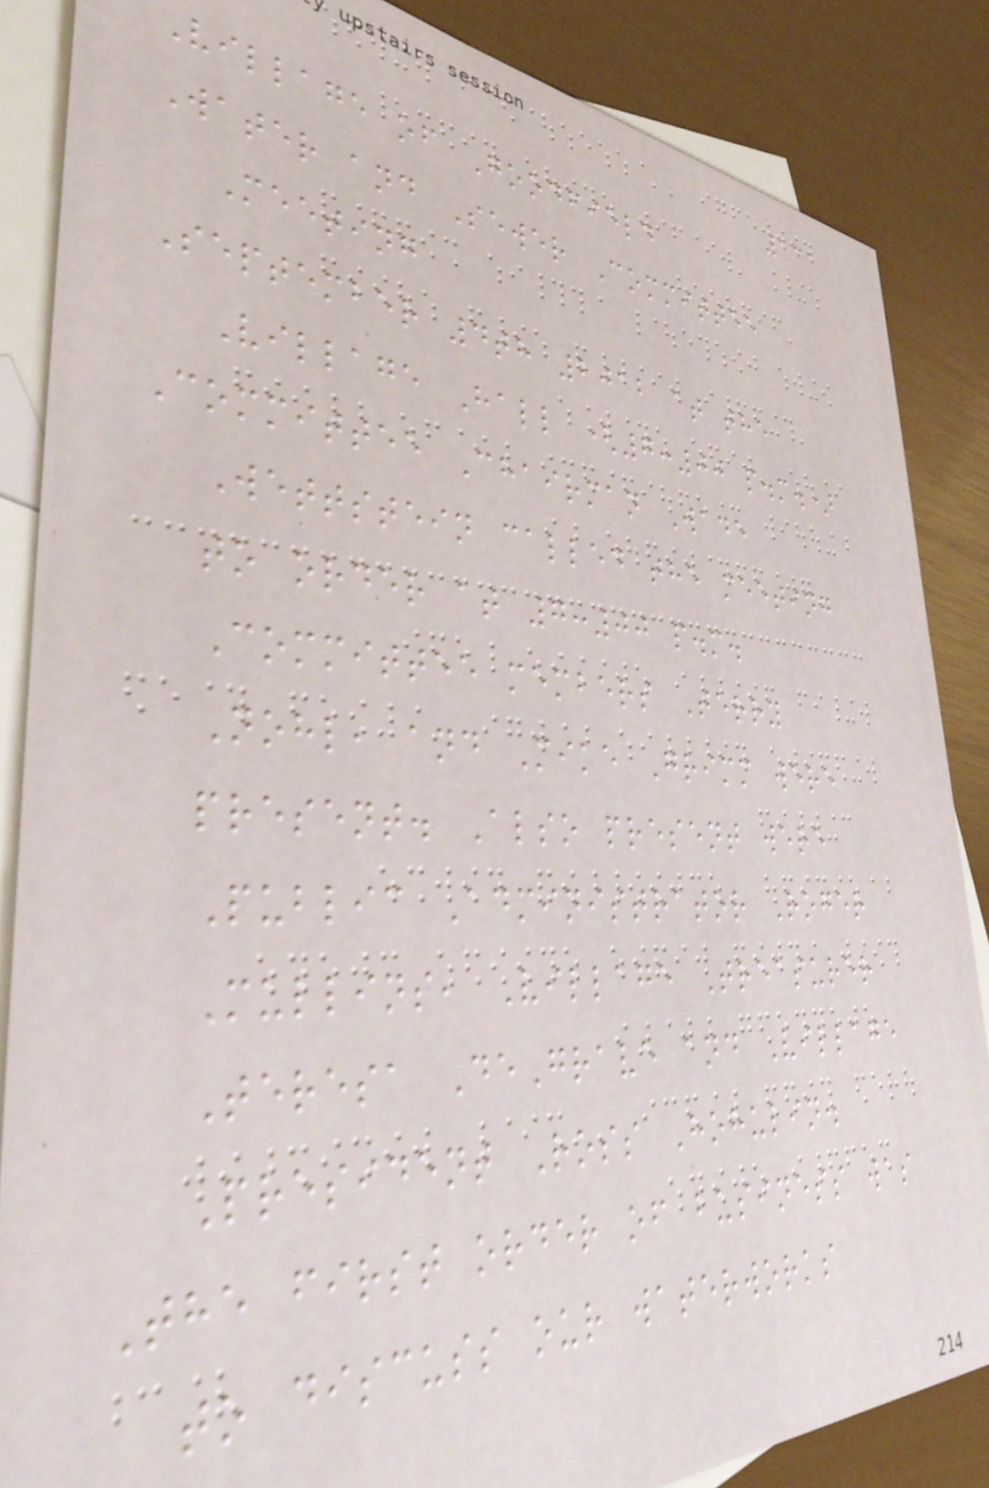131
Village of Goodfield
Water and Sewer Committee
Meeting
September 4th 2012 at the
Village Hall (7:00 p.m.)
Committee Chairman Wade
Wettstein called the meeting
to order at 7:00 p.m.
Committee members Terry
Nohl, and Mike Grimm were
present. Also present were
Public Administrator Roger
Mullins, Village Treasurer
Teresa DeGrave and Village
President Ross Hohulin.
The first order of business was
to discuss our waterworks
